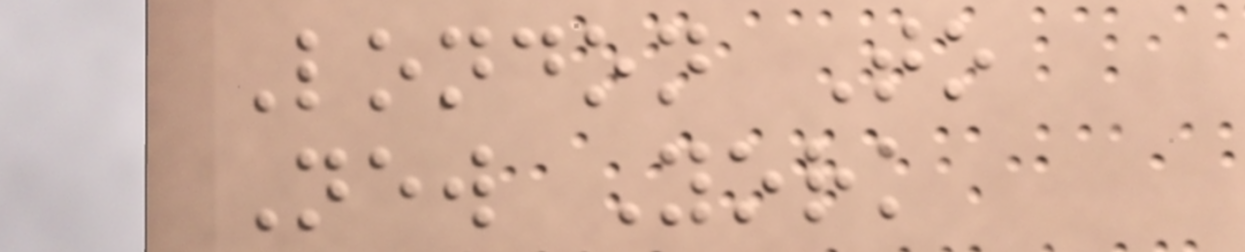London To
New York
